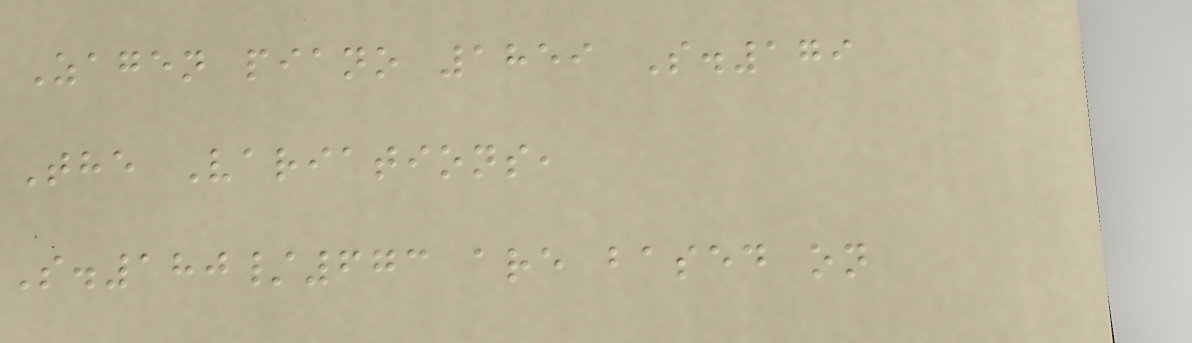Zagen piano 1859 S.179
The Variations,
S.180/673 are based on
